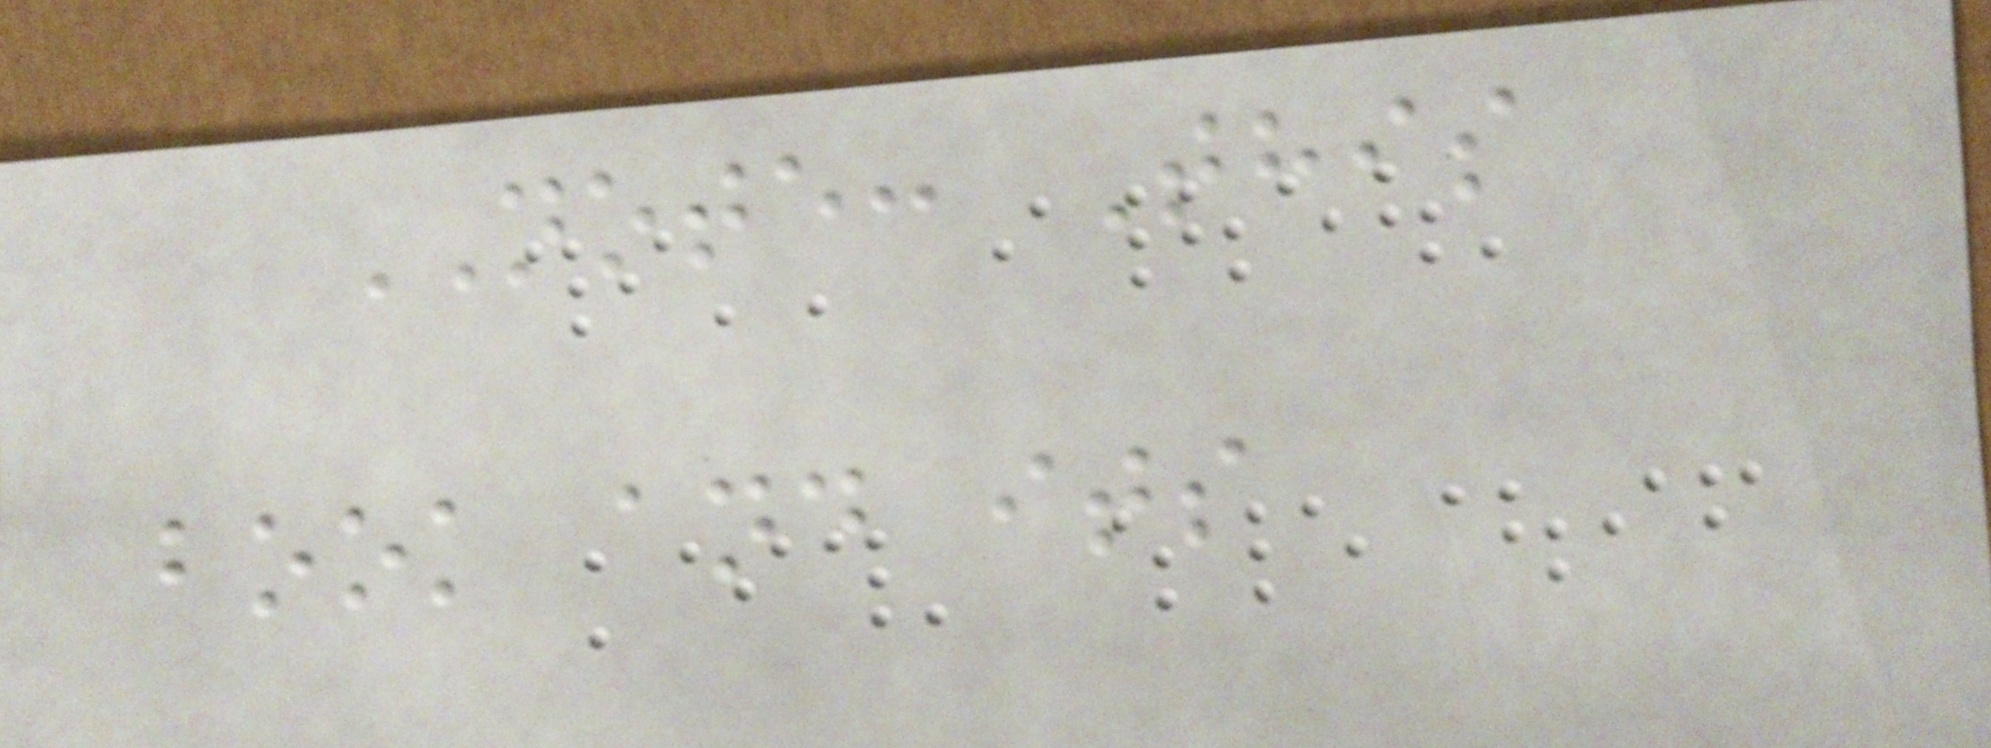NOTE: This
book and its
